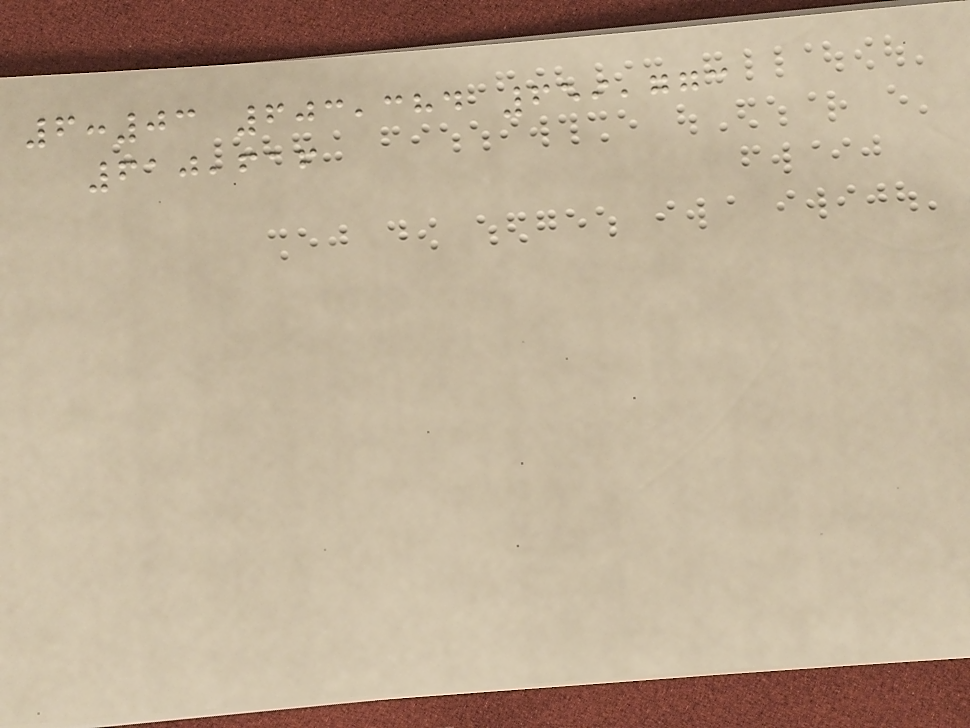6:03 603,384 659,773
610,616
